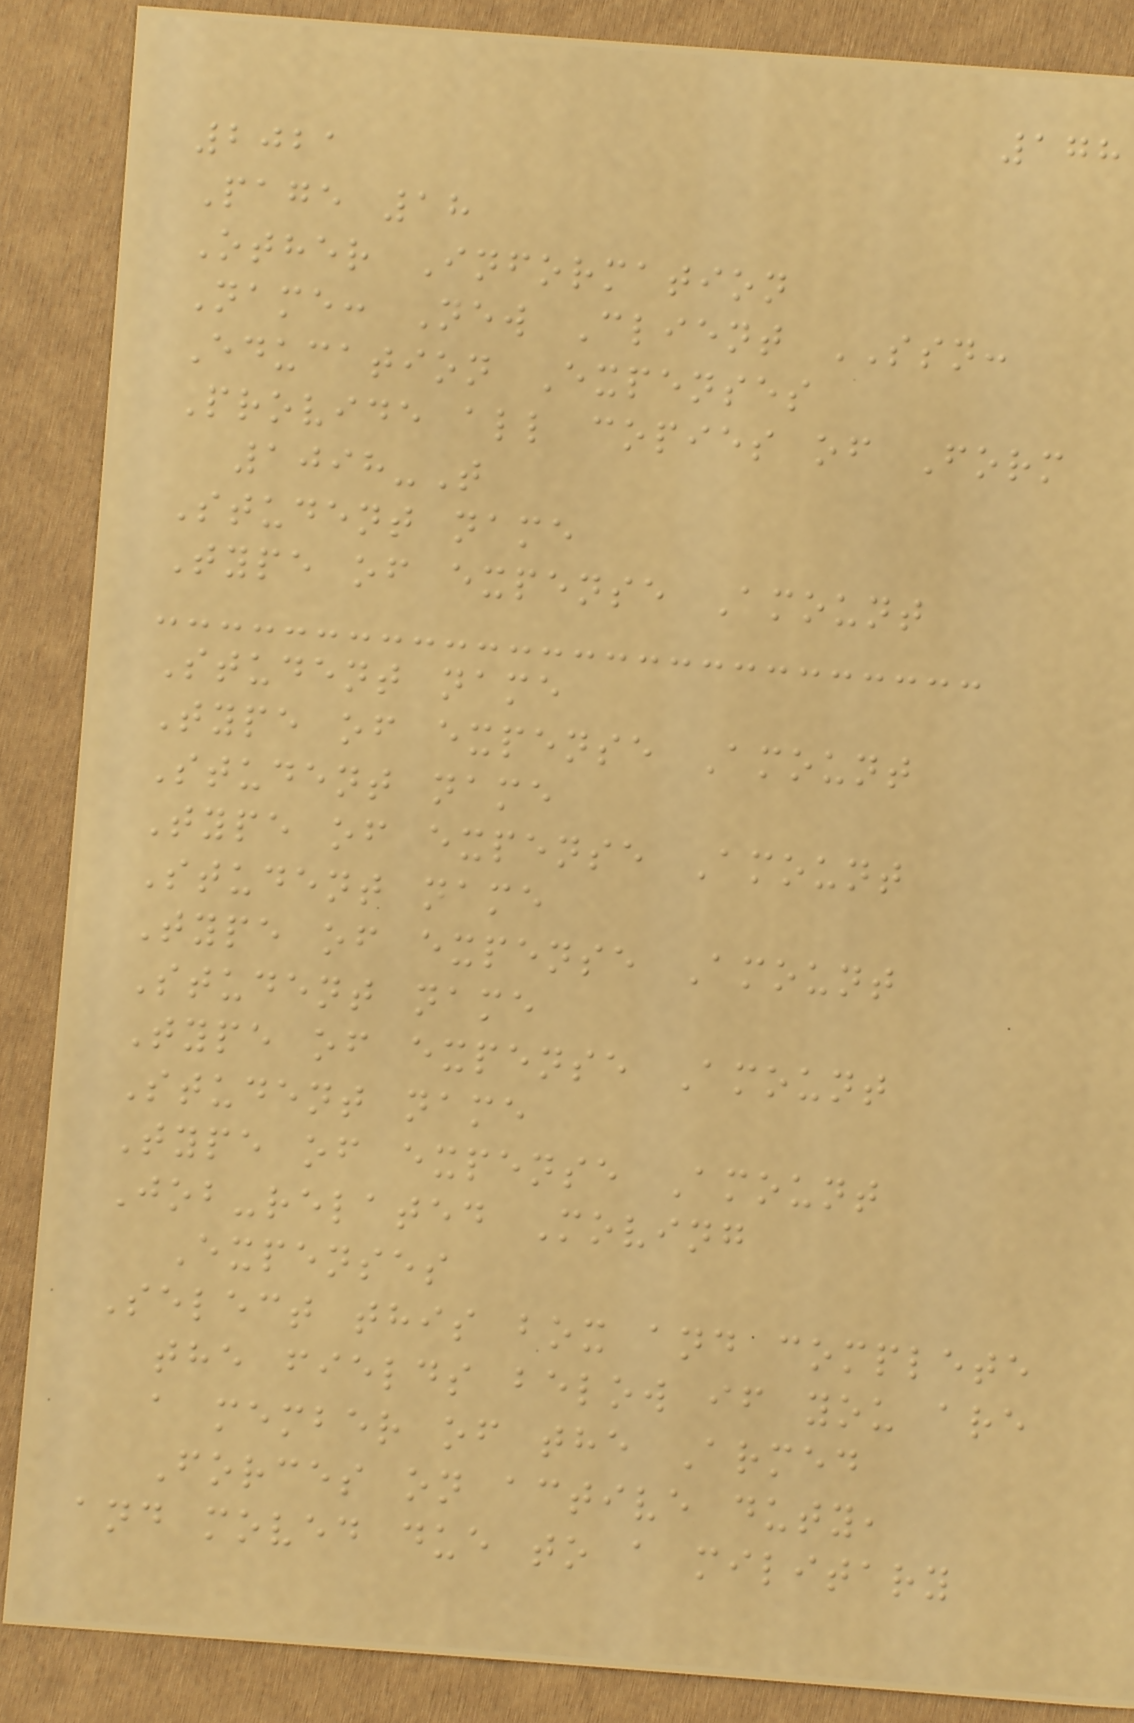178
2021
Page 18
Other Information
Name: New Client SSN:
Education Expenses
Provide all copies of Form
1098-T
Student name
Type of expense Amount
Student name
Type of expense Amount
Student name
Type of expense Amount
Student name
Type of expense Amount
Student name
Type of expense Amount
Student name
Type of expense Amount
Job-related Moving
Expenses
Select this box and complete
the fields below if you are
a member of the Armed
Forces on active duty,
and moved due to a military
